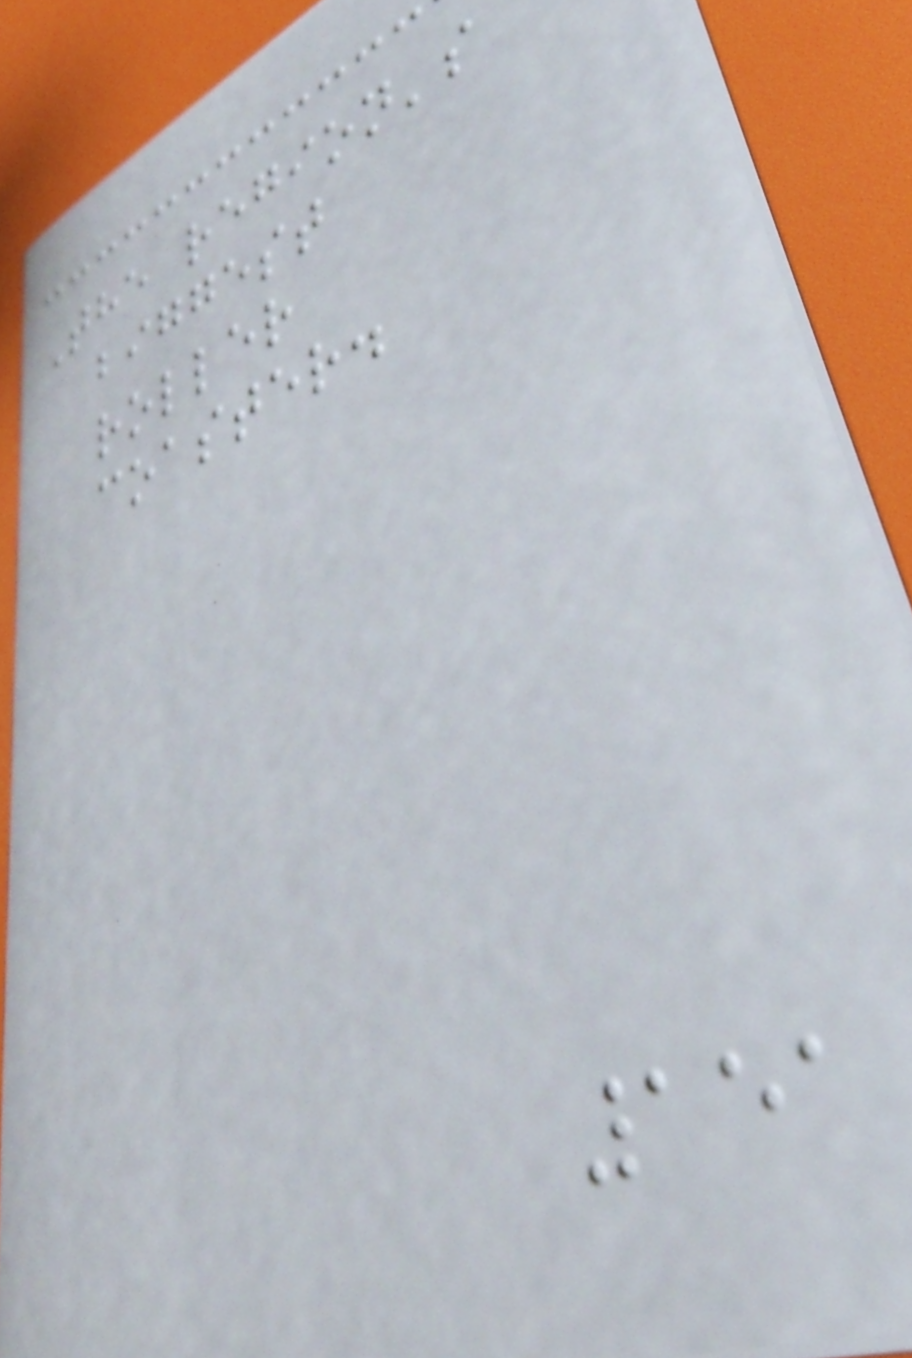The region's
biggest
roller
coaster.
151
